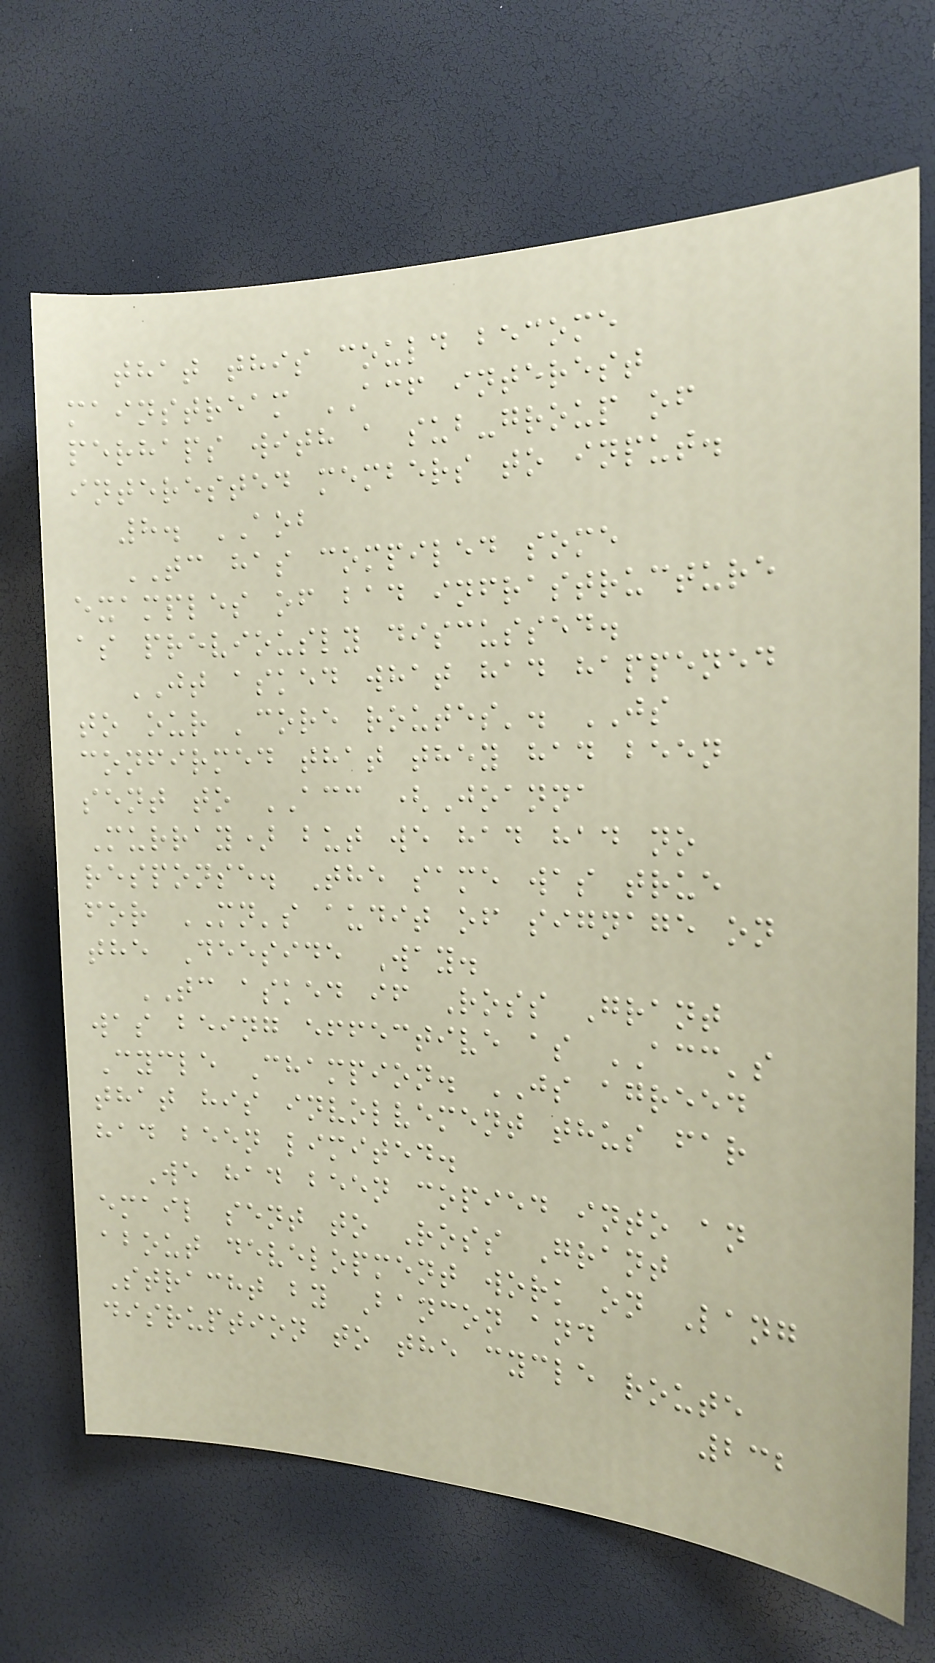that this could become
mainstream ACF interest
perhaps with a sub-group of
interested members to input.
8. AOB
TC has compiled some
examples of bad infrastructure
as previously discussed.
JT asked what had happened
to our 'core routes'. JS
confirmed that they had been
sent to ACC (Joanna
Murray) but we had had no
response. The same was true
for MN's audit of signage on
the Deeside Way.
TC asked if Ross Grant
was being effective as ACC's
Cycle Champion. JS agreed
that his involvement thus far
had been limited.
We had been copied into an
email sent to Ross Grant
about development work on Lang
Stracht by Bancon and
disruption to the cycle route
232
